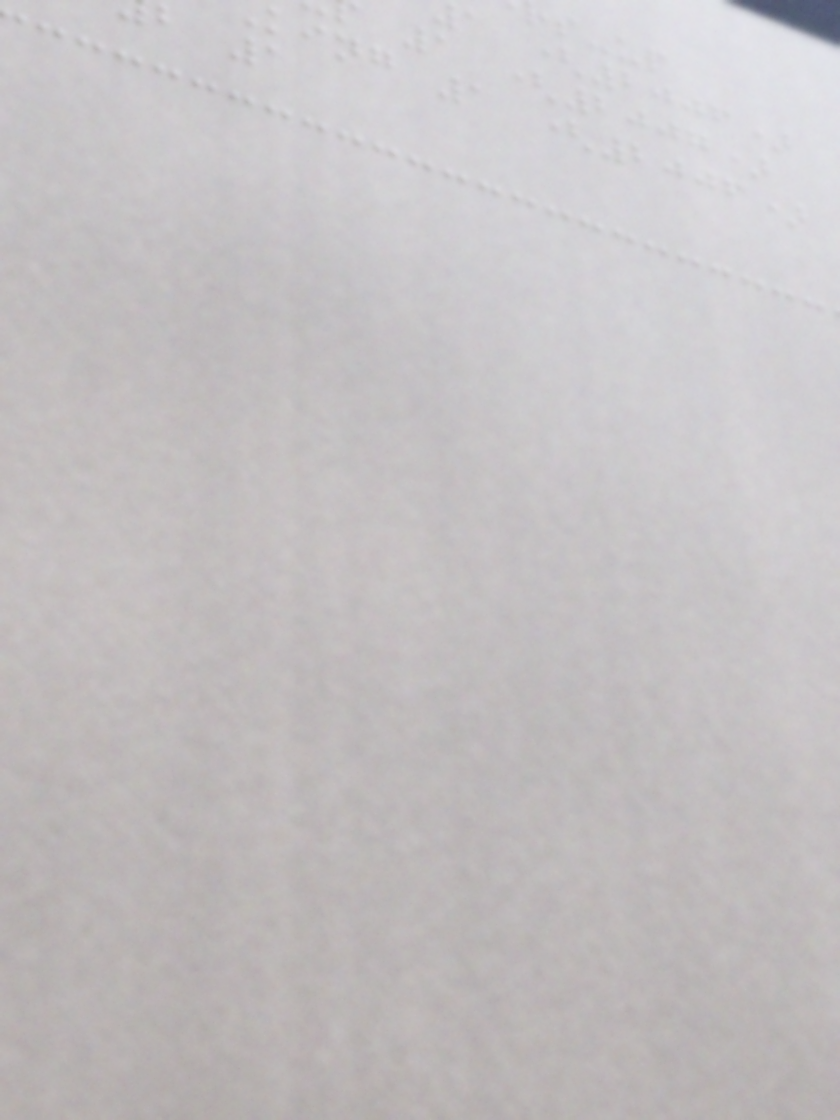a (2006)
1 (2007)
king 1 (2006)
b 1
